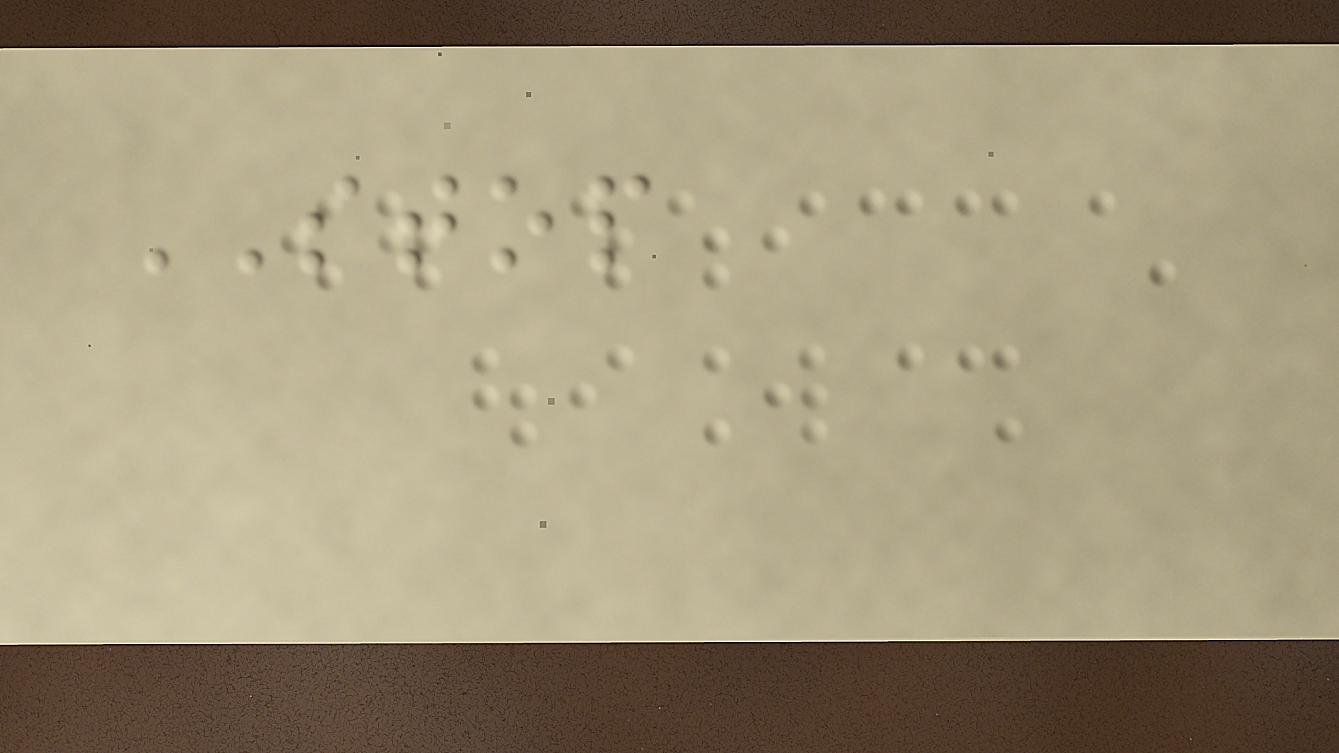STOP
